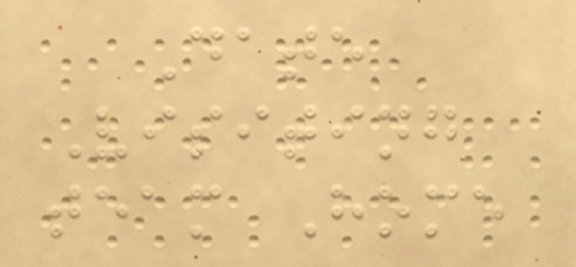Date
Visiting
team Home
